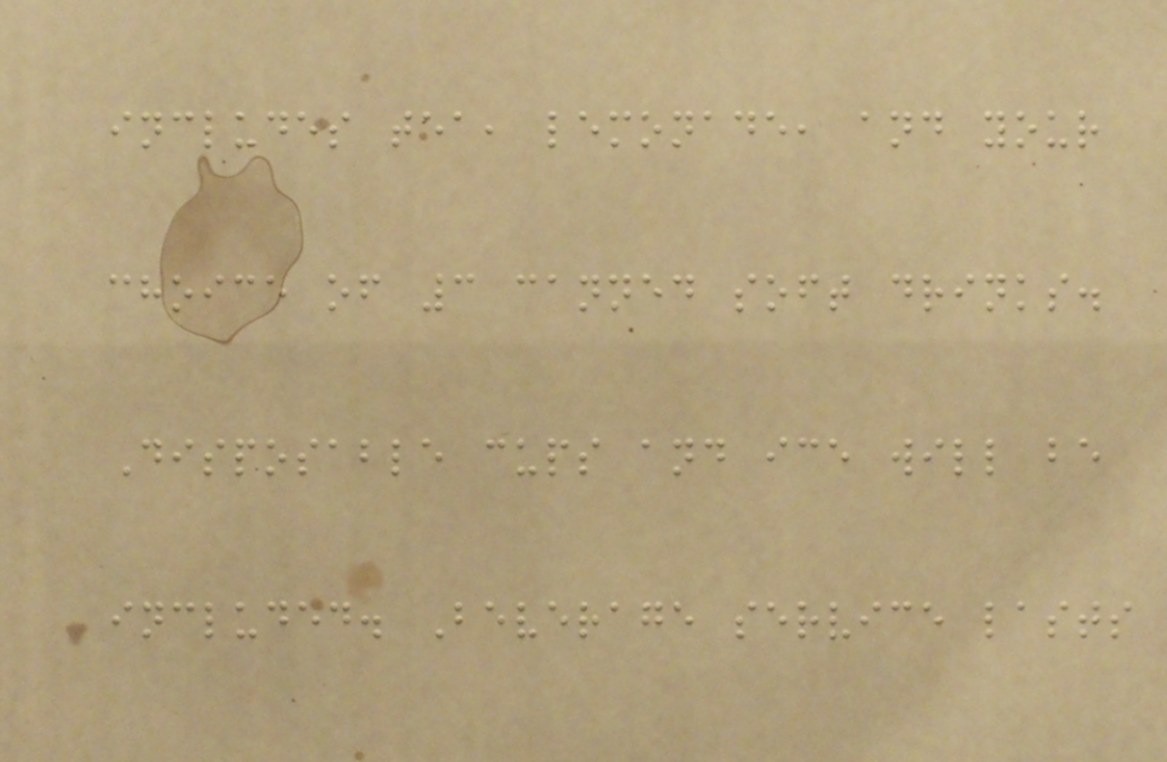includes tea, lemonade, and your
choice of 3 canned soft drinks.
Disposable cups and ice will be
included. Beverage service lasts
